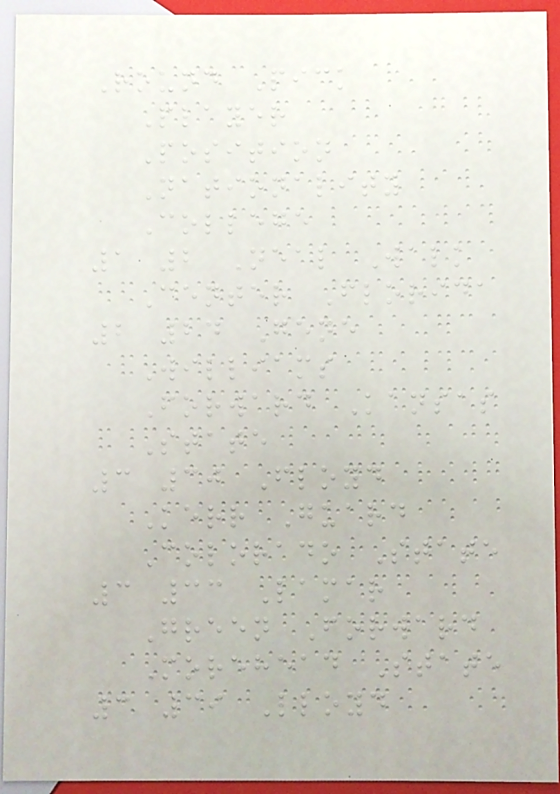Round Pick
Player
Position
Nationality
College
1 2 Neal Walk
Center Florida
2 24 Gene
Williams
Forward Kansas
State
3 30 Floyd
Kerr Guard
Colorado State
3 33 Lamar
Green Forward
Morehead State
3 39 Lloyd
